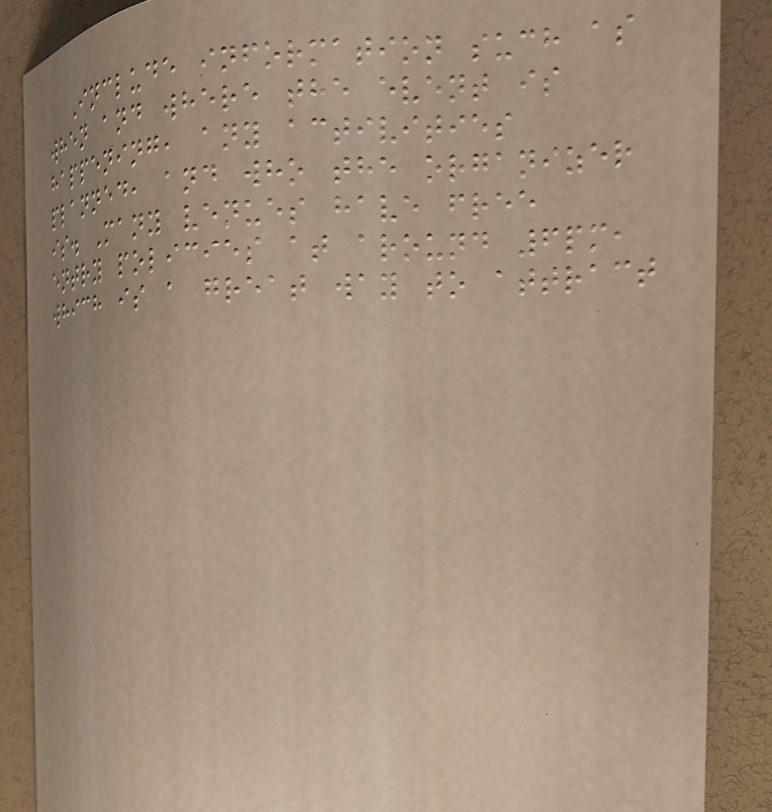Include information such as
when and where the event is
happening, any activities
planned, and who the organizer
is. Many venues have free
entry policies at around 6pm,
which is a great way to attract
